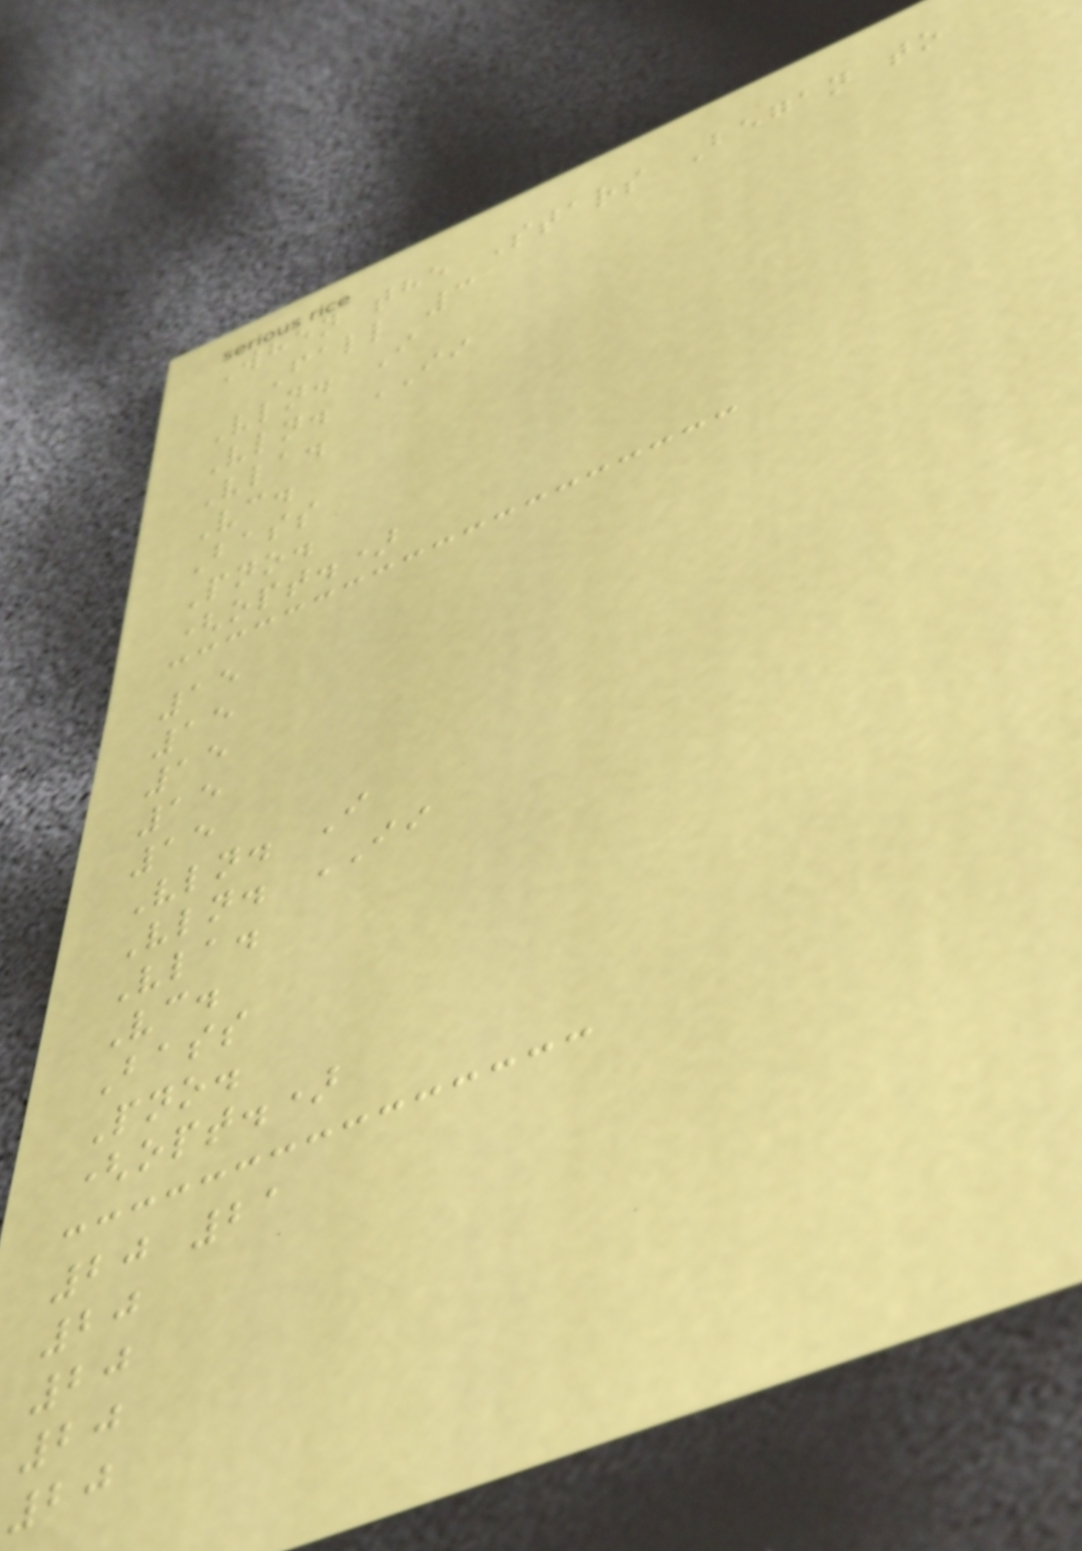When the Stars Began to
Fall 3
Vln. I
Vln. II
Vla.
Vc.
Bass
Pno.
(opt.)
15
15
15
15
15
Vln. I
Vln. II
Vla.
Vc.
Bass
Pno.
(opt.)
20 21
20
20
20
20
